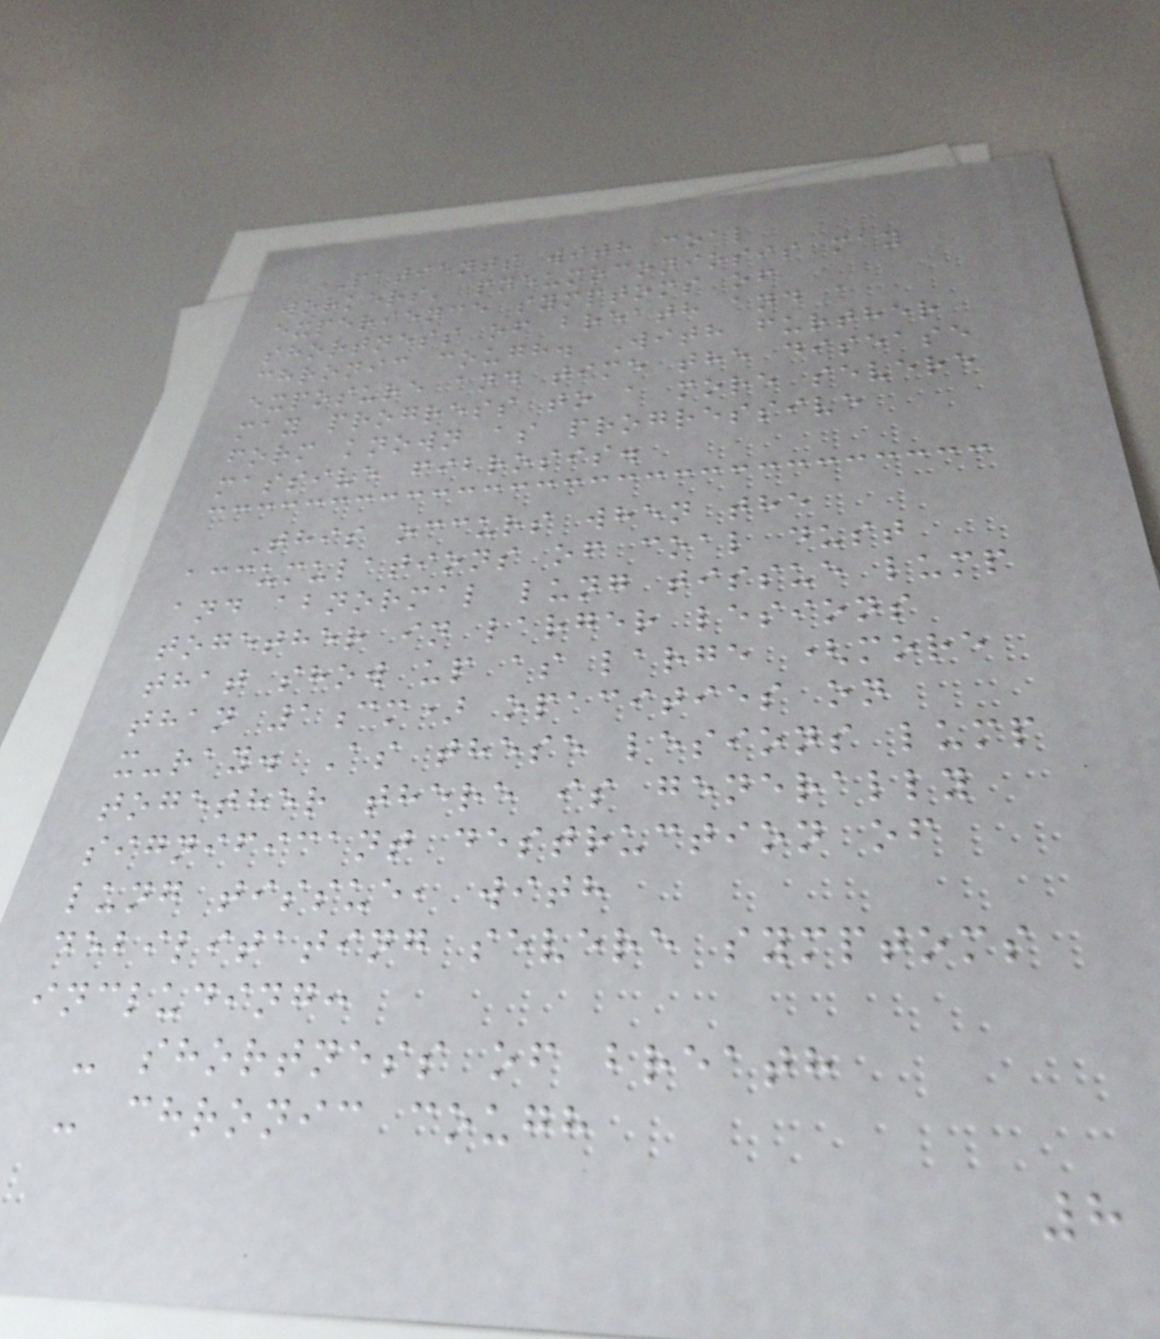Patients with coal
workers' pneumoconiosis may
experience symptoms of
shortness of breath and a
chronic cough. With further
exposure and time the disease
may progress to a more severe
form known as progressive
massive fibrosis.
This occurs when the
accumulations of coal dust
and abnormal lung tissue lump
together in larger lesions
that show up as large (more
than 1cm) opacities on
x-ray. As these lesions lump
together there is generally
significant destruction of
lung tissue, with
debilitating severe symptoms
including:
- shortness of breath
- chronic cough
8
